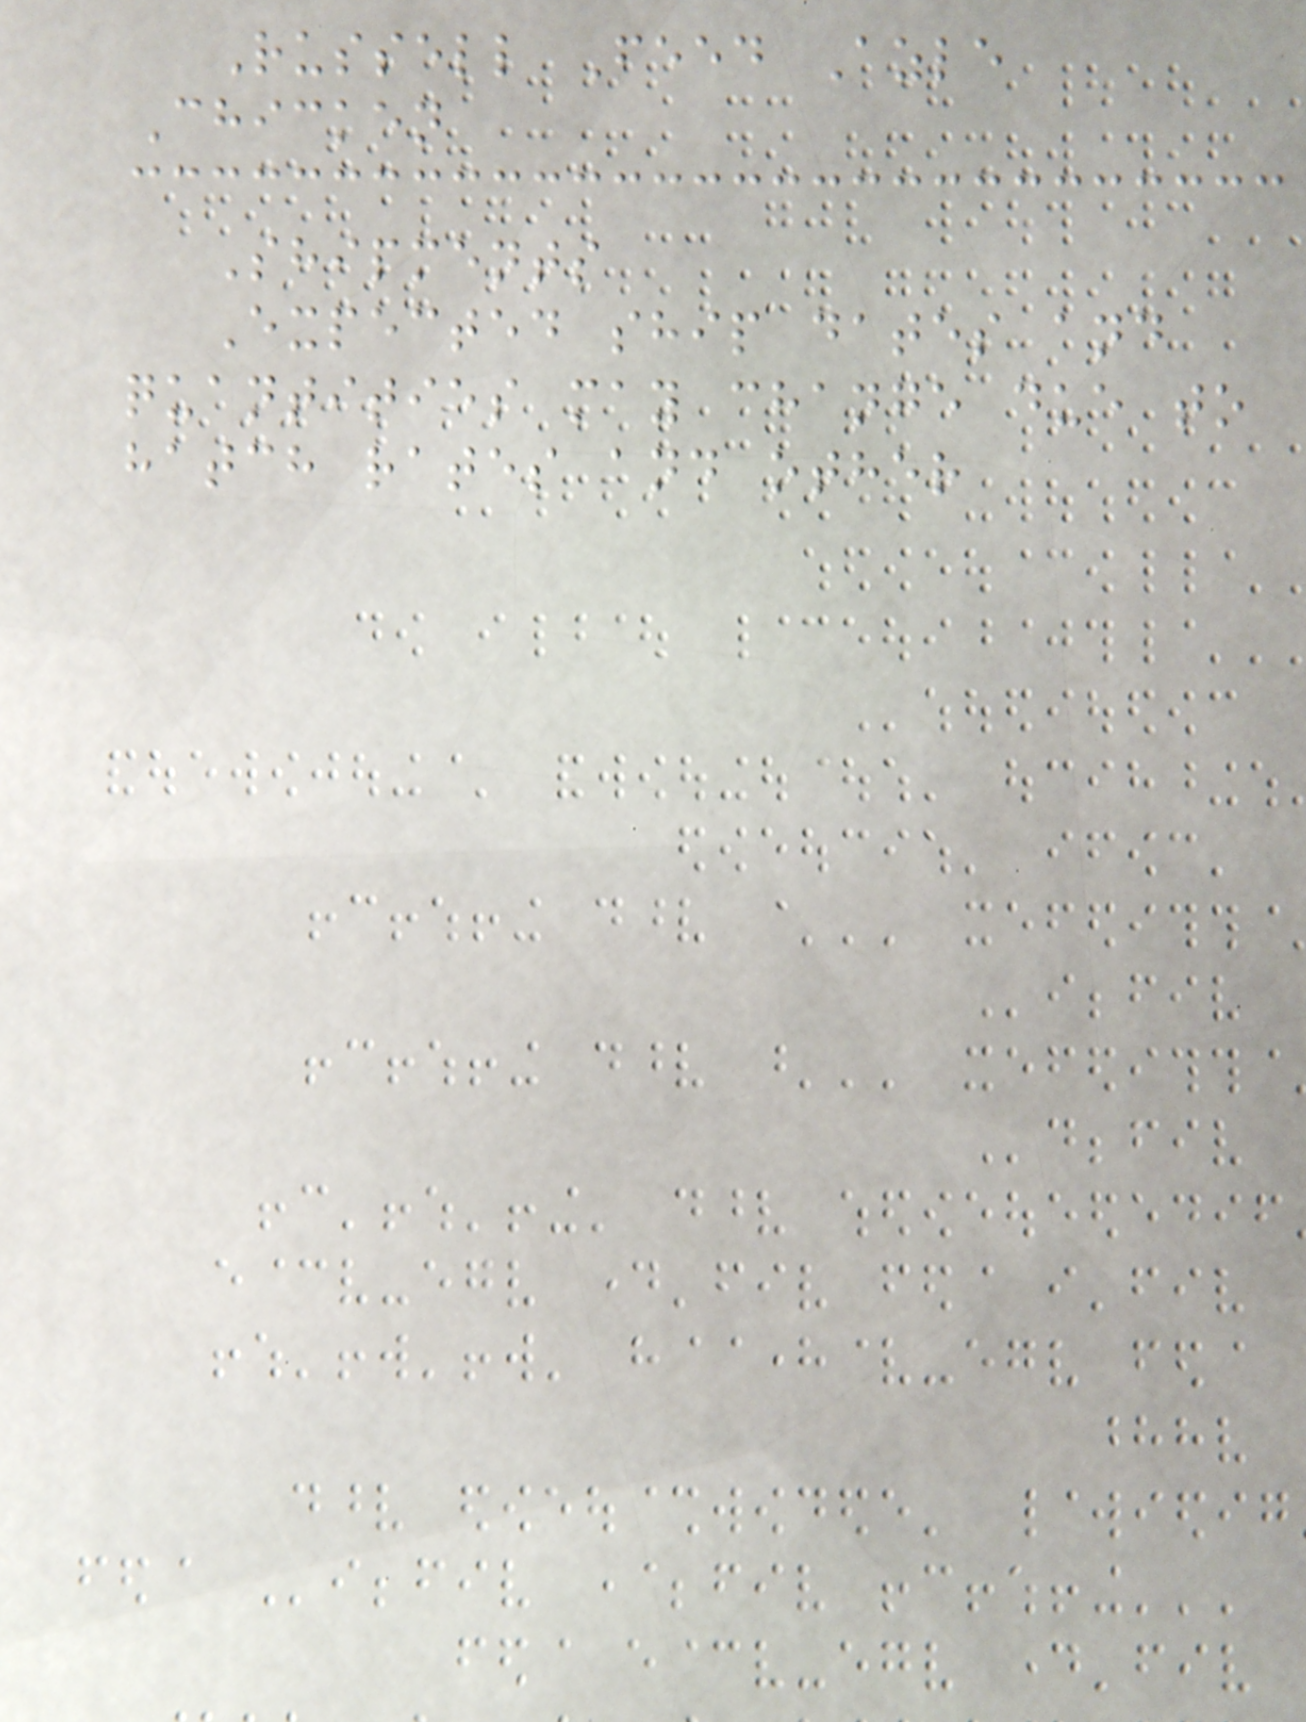Russell Feed Azle
Chicken
Shipments
Expected ship dates and
quantities may change due to
hatch rates and other
